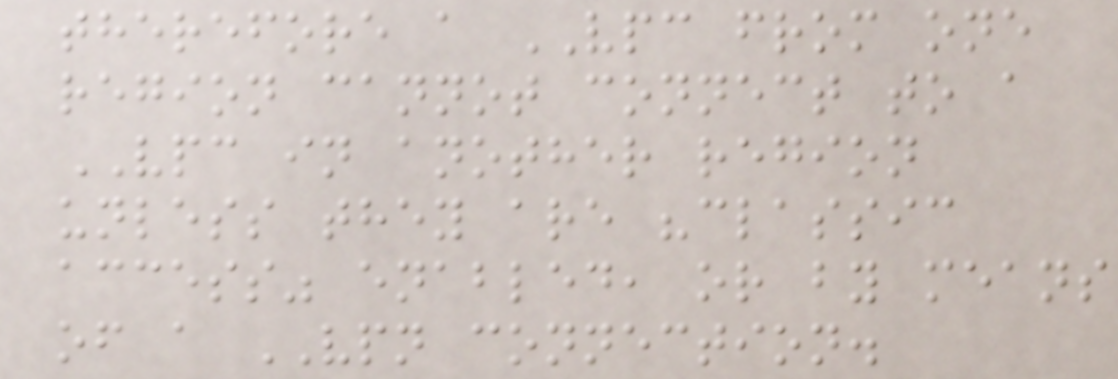therefore a VPC from one
region cannot connect to a
VPC in another region
unless they are "classic
access" enabled, or by means
of a VPN connection.
